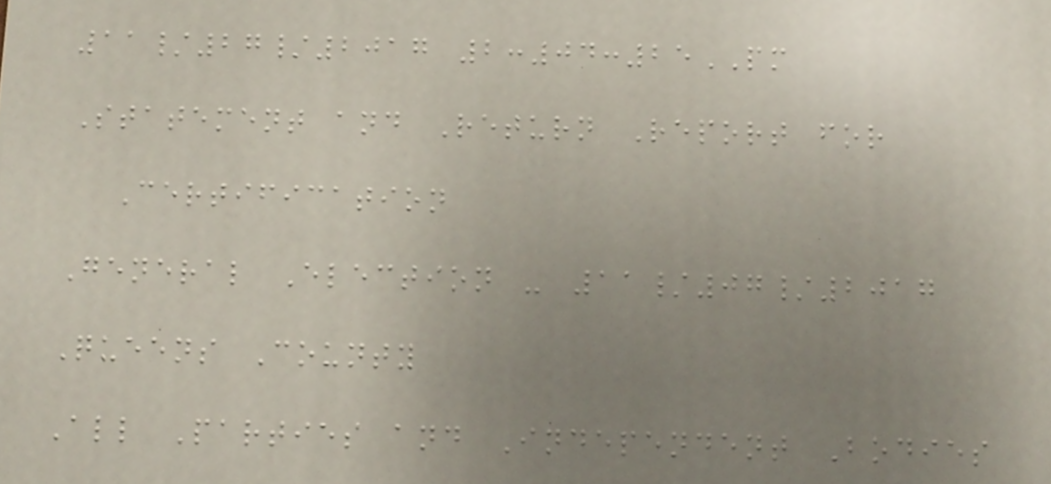11/27/2017 2:04:25PM
Statement and Return Report for
Certification
General Election - 11/07/2017
Queens County
All Parties and Independent Bodies
